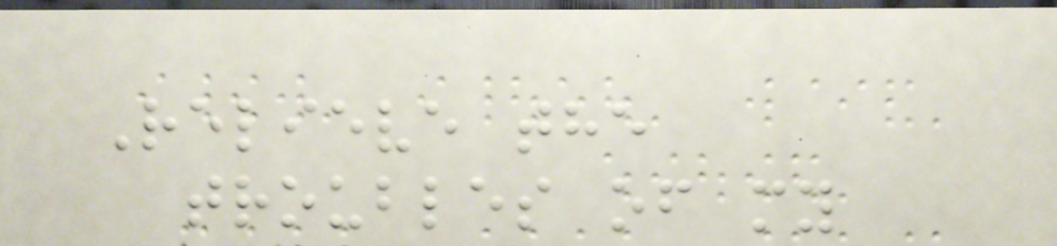Relieve the
troubles of my
